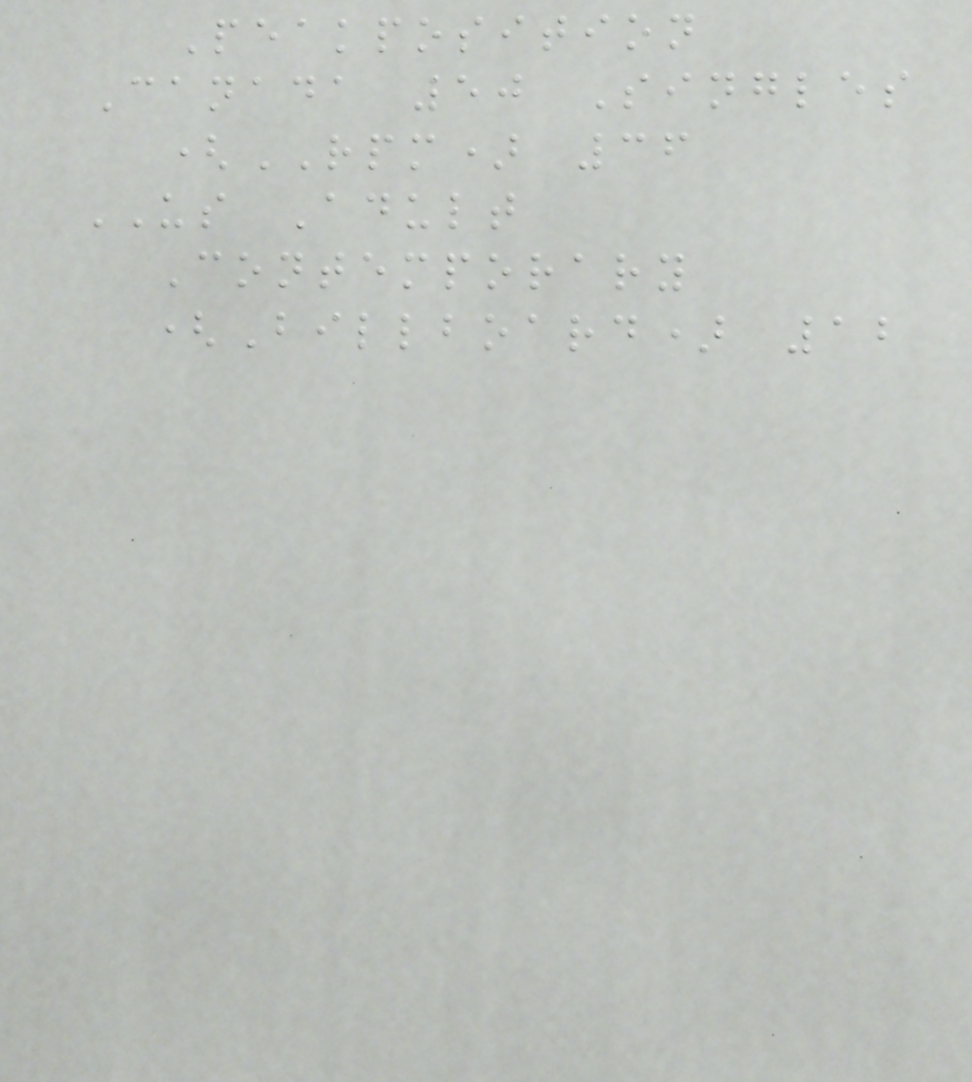Peakposition
Canada 50 Singles
(RPM) 36
US Adult
Contemporary
(Billboard) 12
